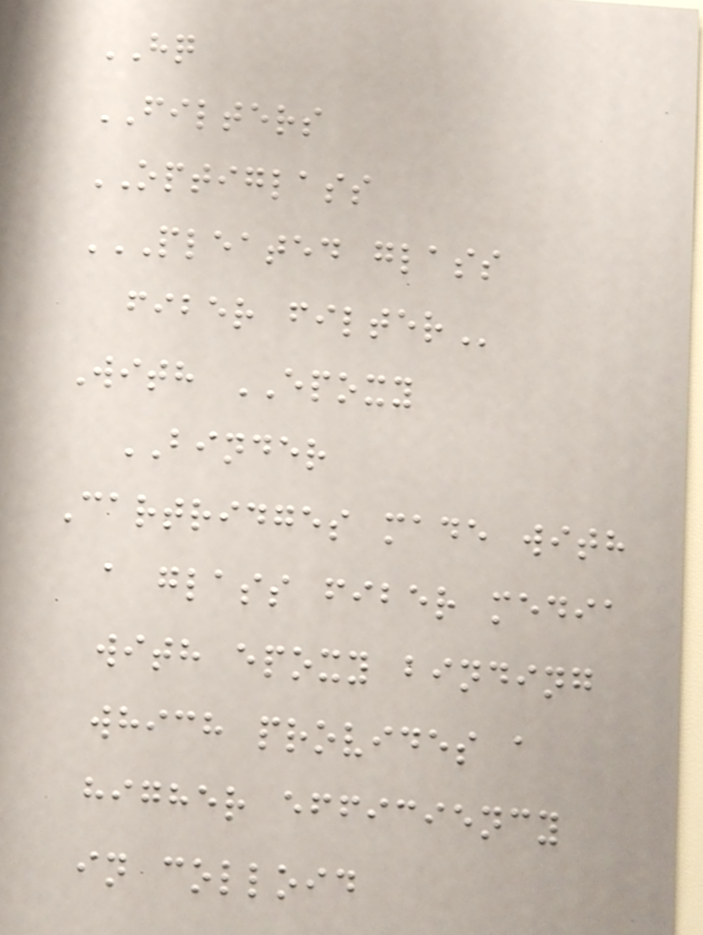HQ
FILTERS
OPTIGLASS
PLEATED GLASS
FIBER FILTER
With EPOXY
BINDER
Cartridges made with
a glass fiber media
with epoxy binding
which provides a
higher efficiency
in colloid
